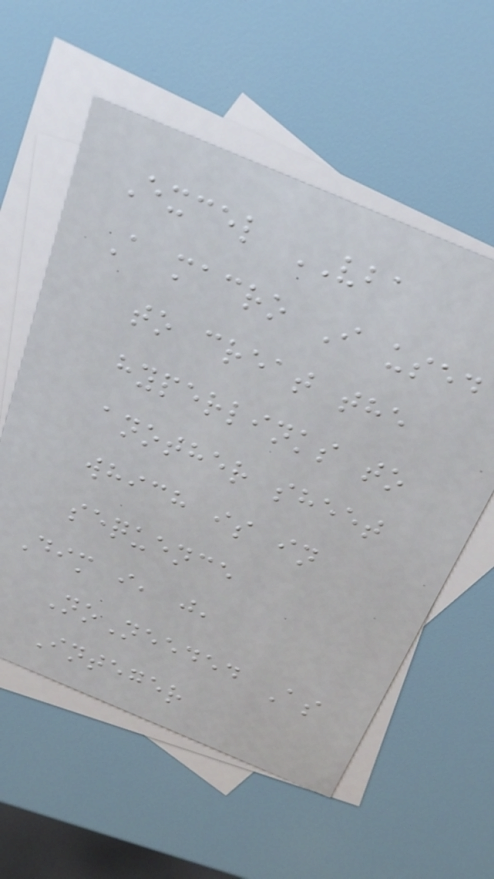Excel VBA
A macro I used
to creat the
hyperlinks to
another sheet
which is in
sequence
Dim i, j,
NoNeeded As
Integer
